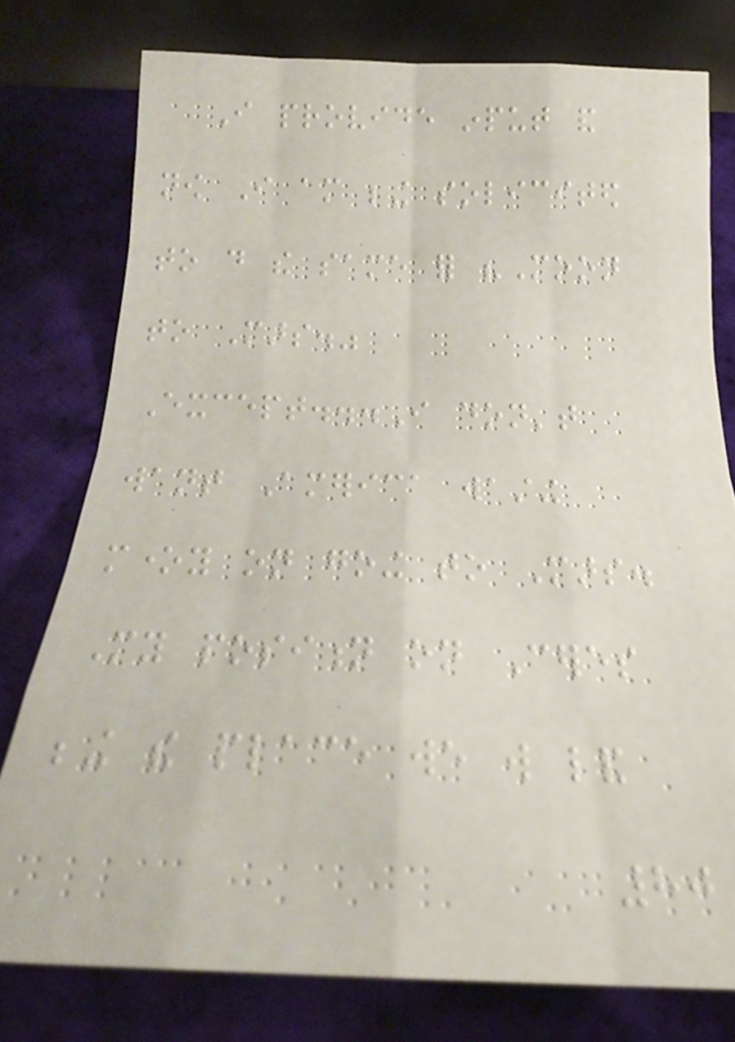I provide input and
now I am being solicited
to do the same for "Moon
to Mars."
Except...I don't
want America wasting
money on going to Mars.
My position on Ceres
being the place we will land
80
